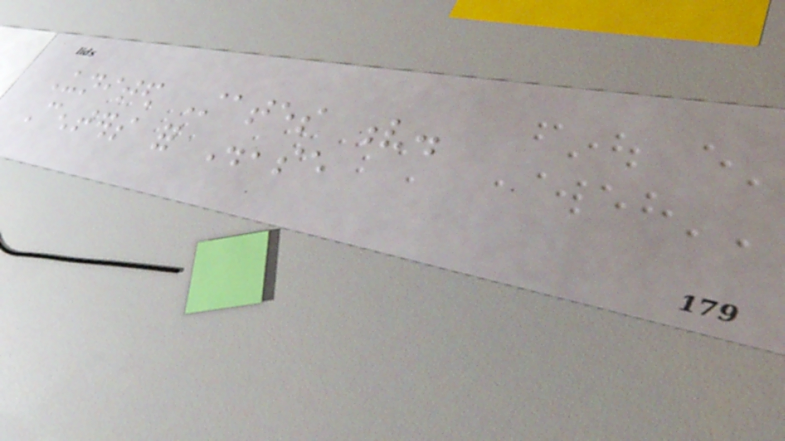United States v.
Centers for Disease
